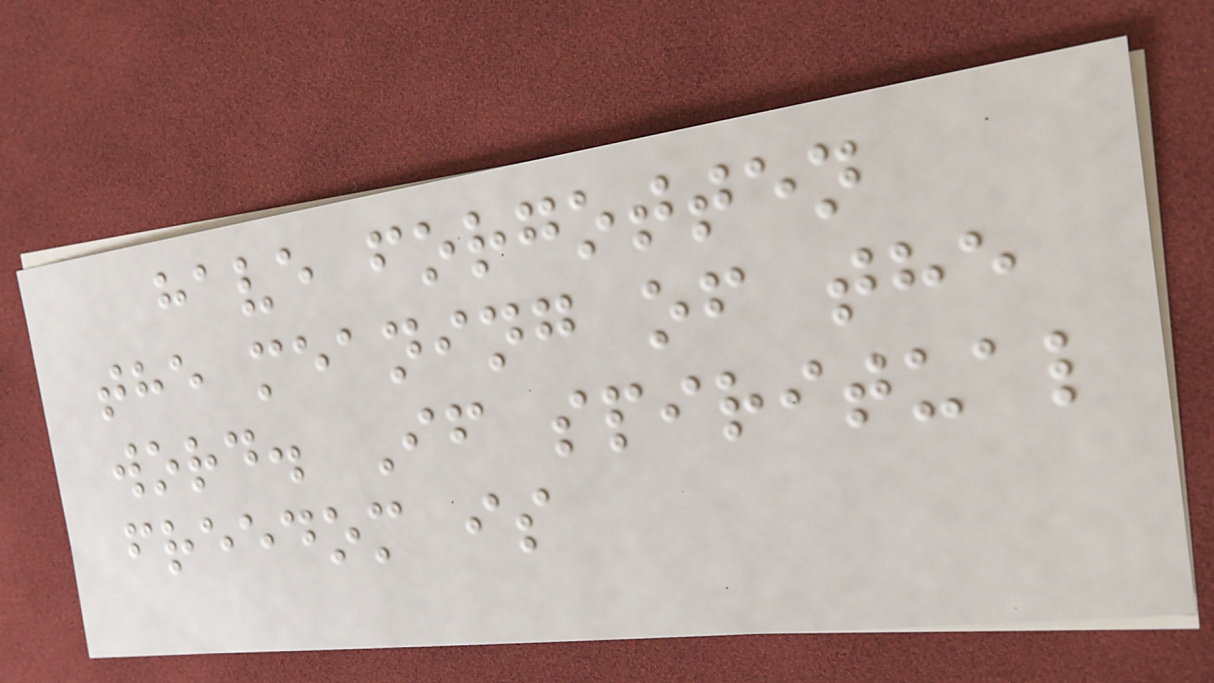have forgotten
the meaning of the
word. If spiritual
freedom is
